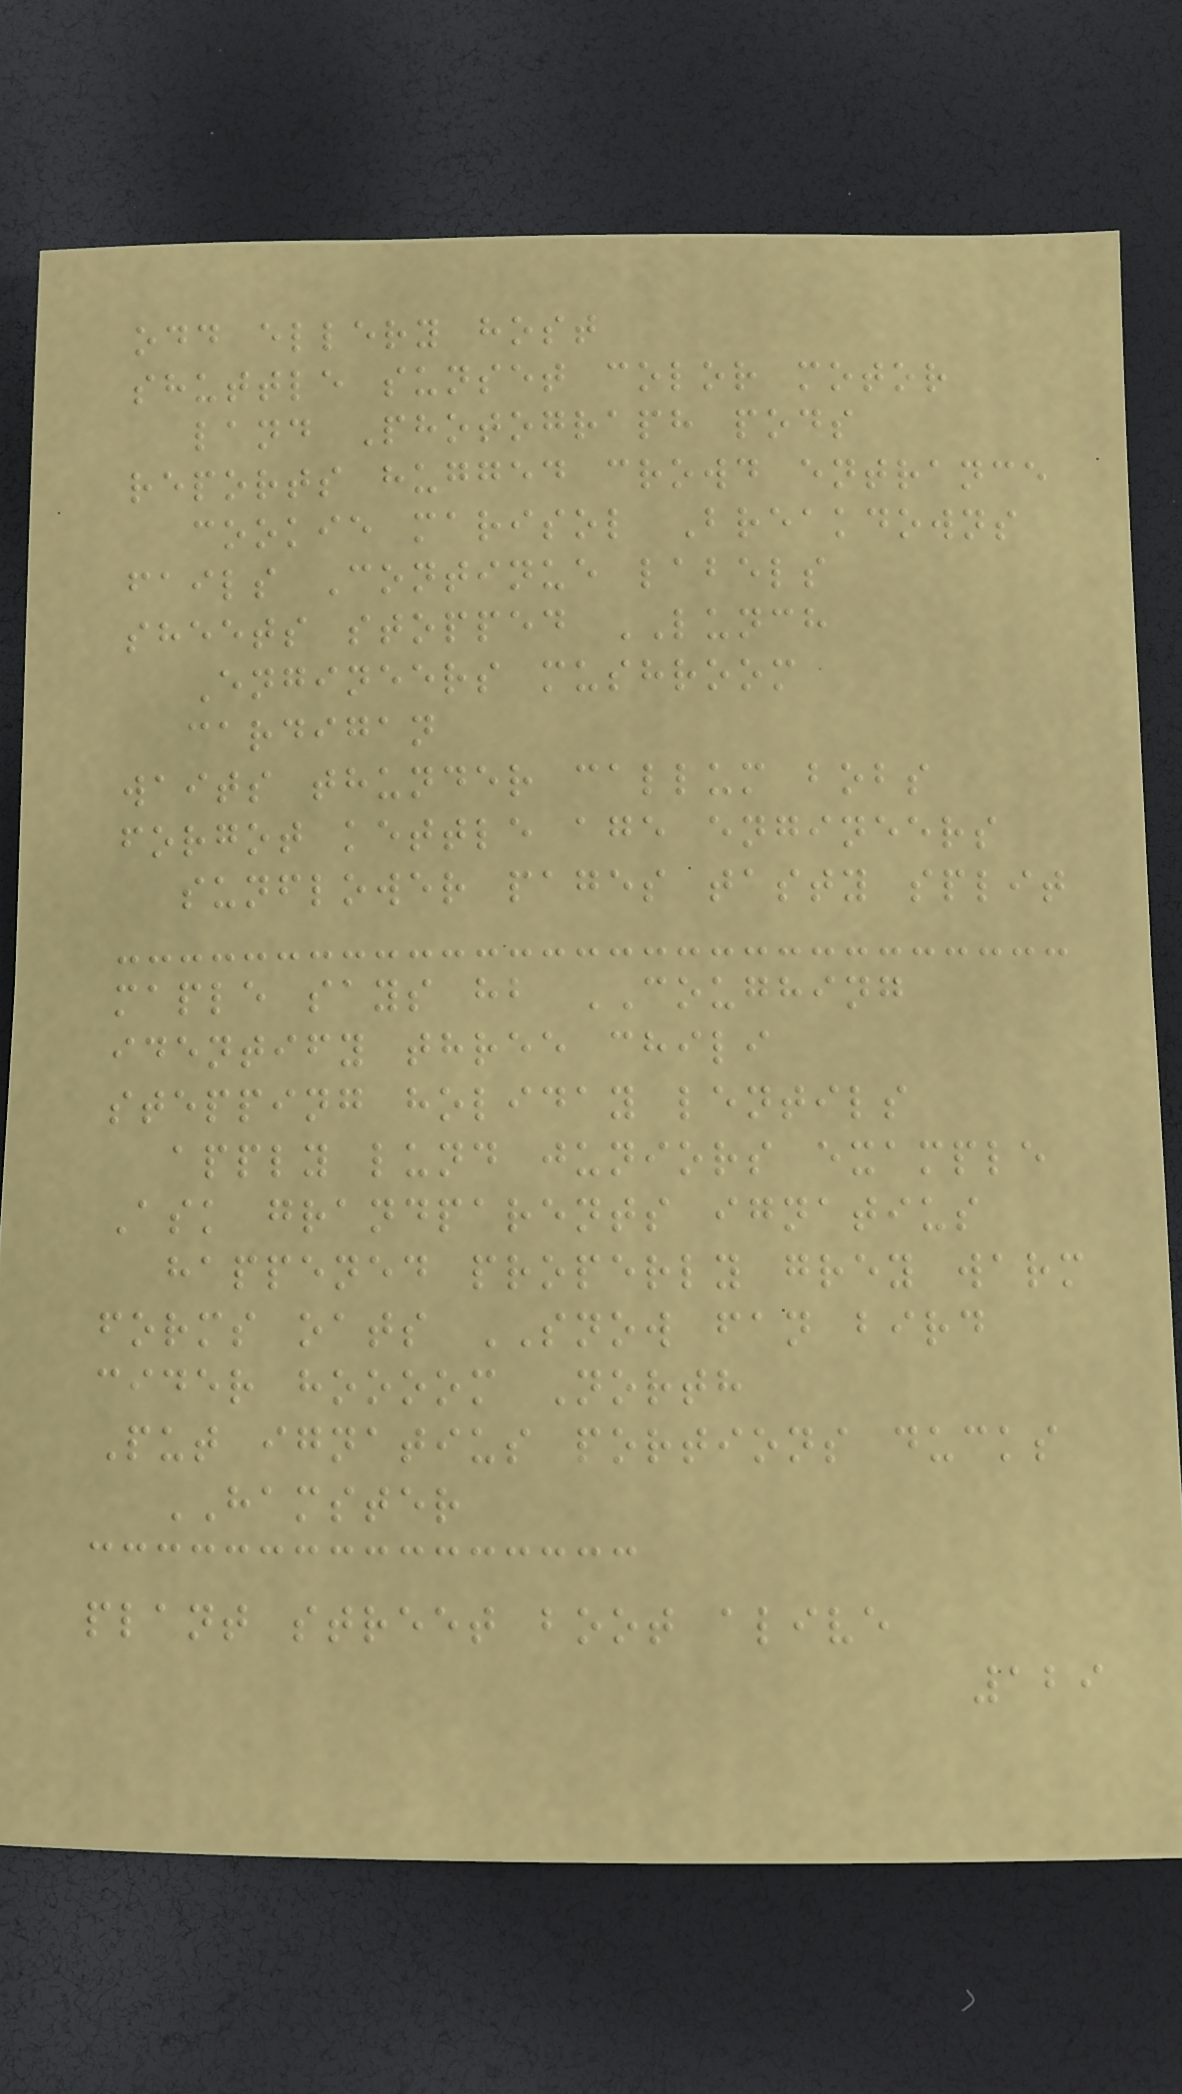odd ellery host
shuttle sunset color motor
land Photograph pods
reports hugged crowd entrance
cookie marisol Breakdowns
fails Continue labels
sheets stopped LUNCH
Engineers mushroom
cardigan
waits thunder callum bobs
forgot kettle age engineers
sunflower pages tasty split
maple says hb COUGHING
identify three chili
stepping holiday lentils
apply lund juniors example
Ask grandparents ignatius
happened properly grey warm
forms oats SNOW fan bird
cider hoooom North
Put ignatius portions ducks
HAMSTER
plant street boot alive
129
